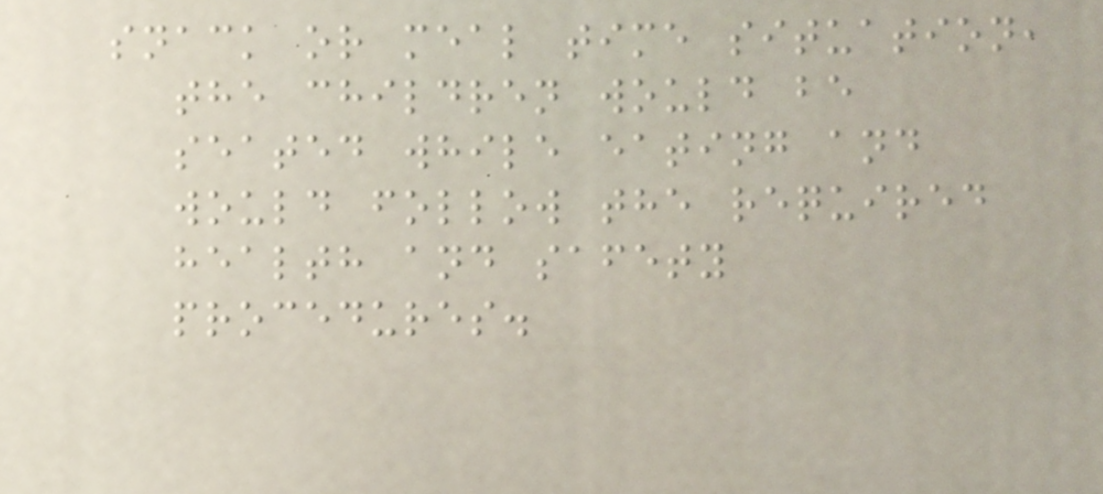snack or meal time situation,
the children would be
seated while eating and
would follow the required
health and safety
procedures.
